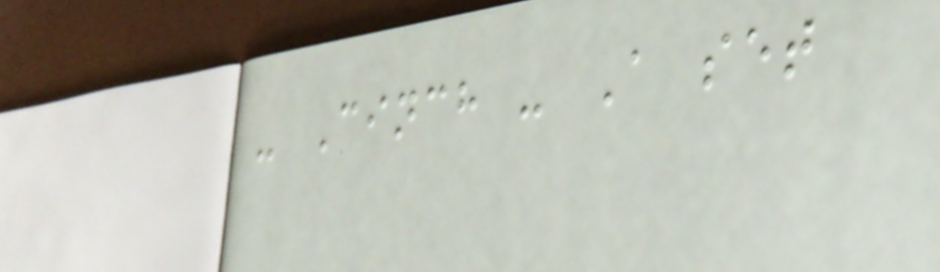- Cinch - A set
